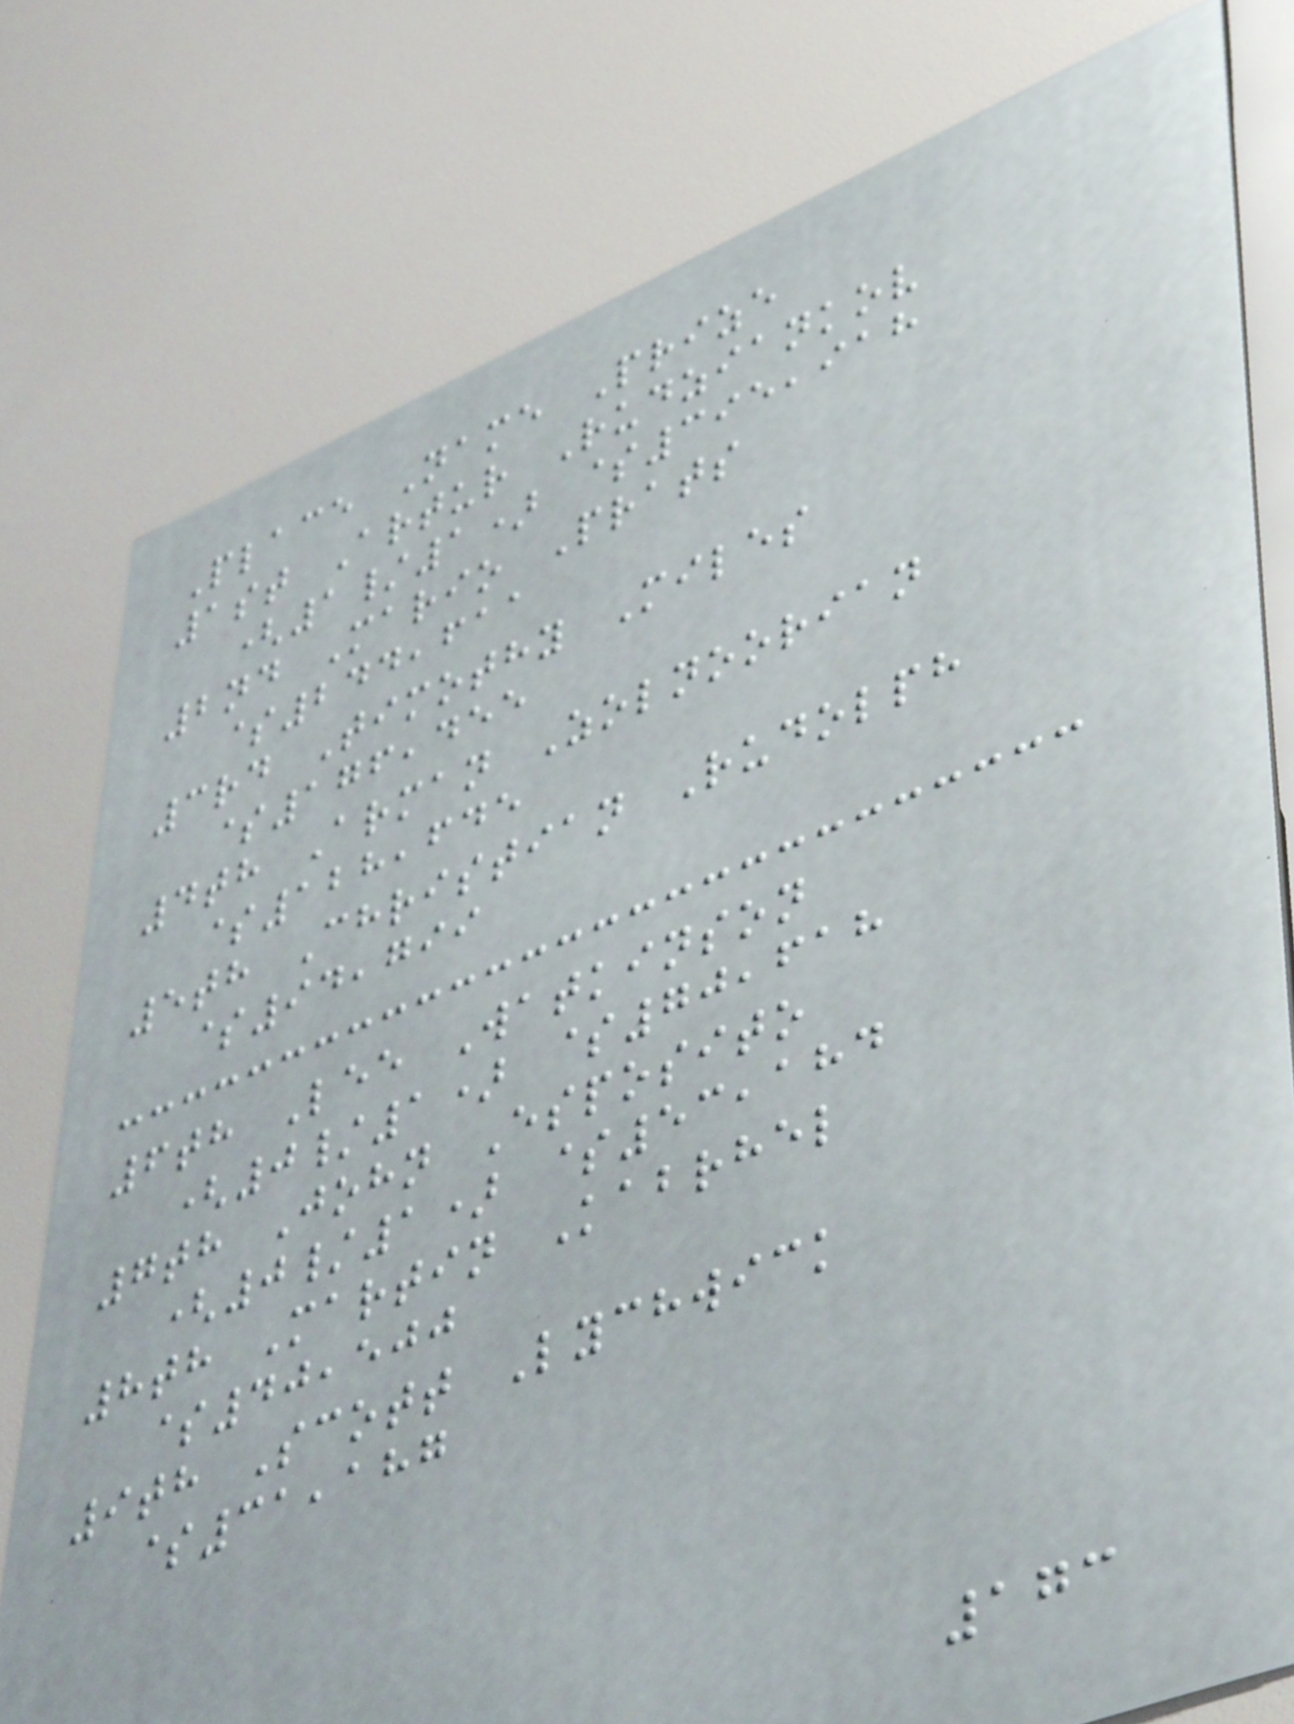Place Name Prize
1st Artur Rudziankov
(1/1) $395,918
2nd Mario Prats
$244,611
3rd Timothy Miles
$176,455
4th Arman Zolnoorian
$128,645
5th Christian Rudolph
$94,799
6th Lee Watkinson
(0/1) $70,618
7th John Esposito
(0/1) $53,184
8th Martin Kabrhel
$40,500
9th Scott Lychwick
$31,187
173
